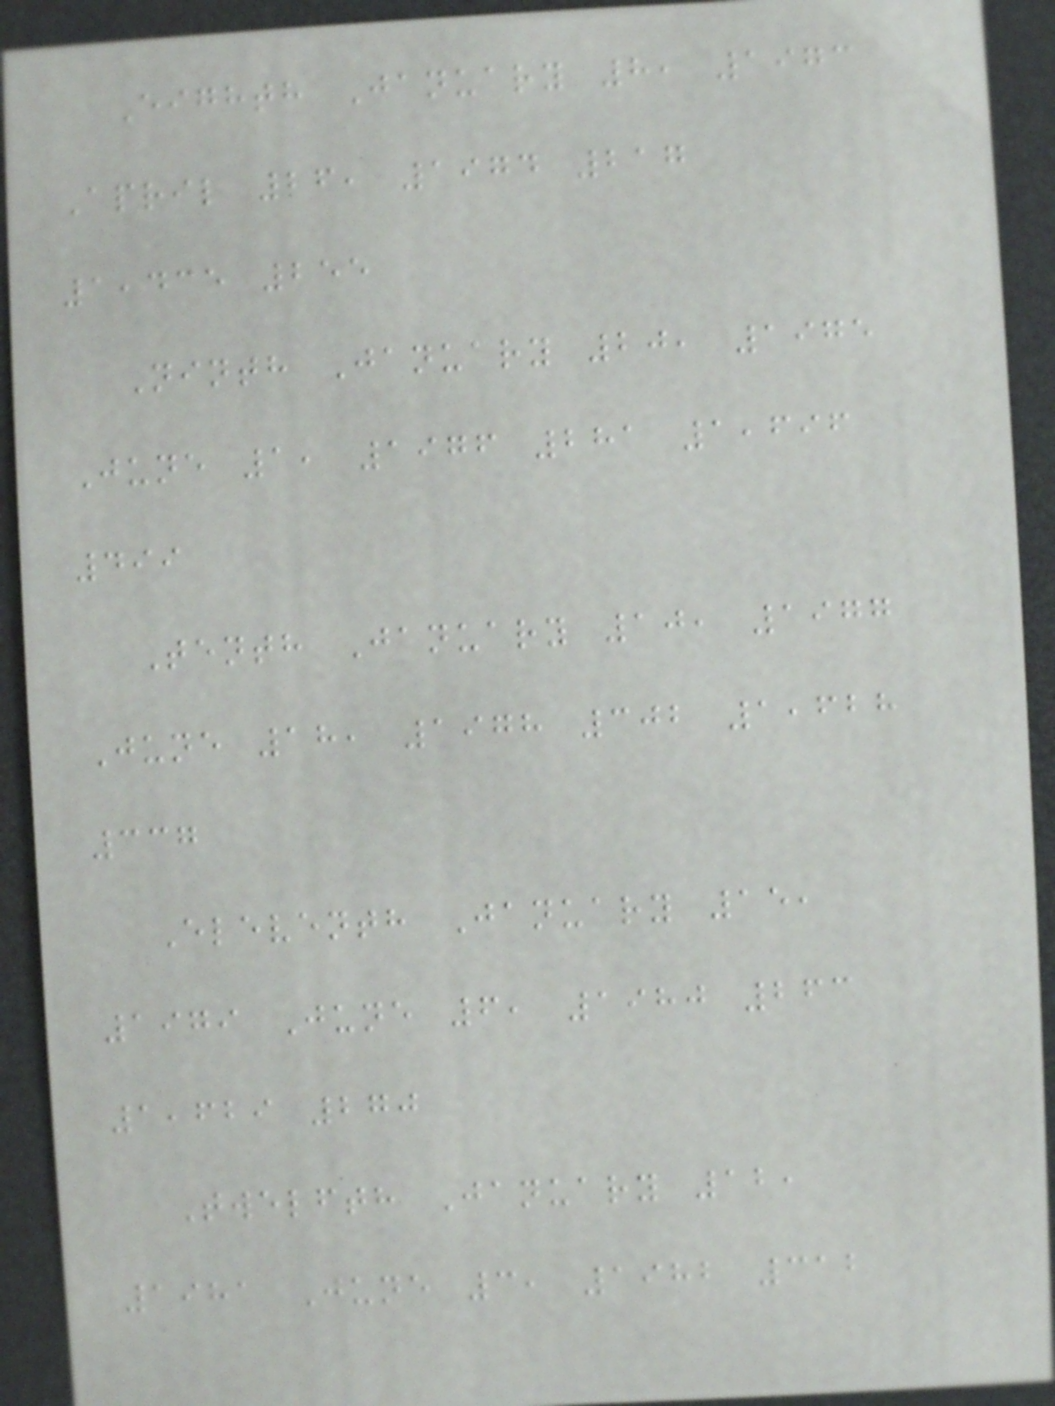Eighth January 8, 1973
April 26, 1974 217
1,435 255
Ninth January 20, 1975
June 1, 1976 281 1,696
499
Tenth January 10, 1977
June 18, 1978 302 1,628
337
Eleventh January 15,
1979 June 6, 1980 263
1,629 270
Twelfth January 12,
1981 June 3, 1982 312
